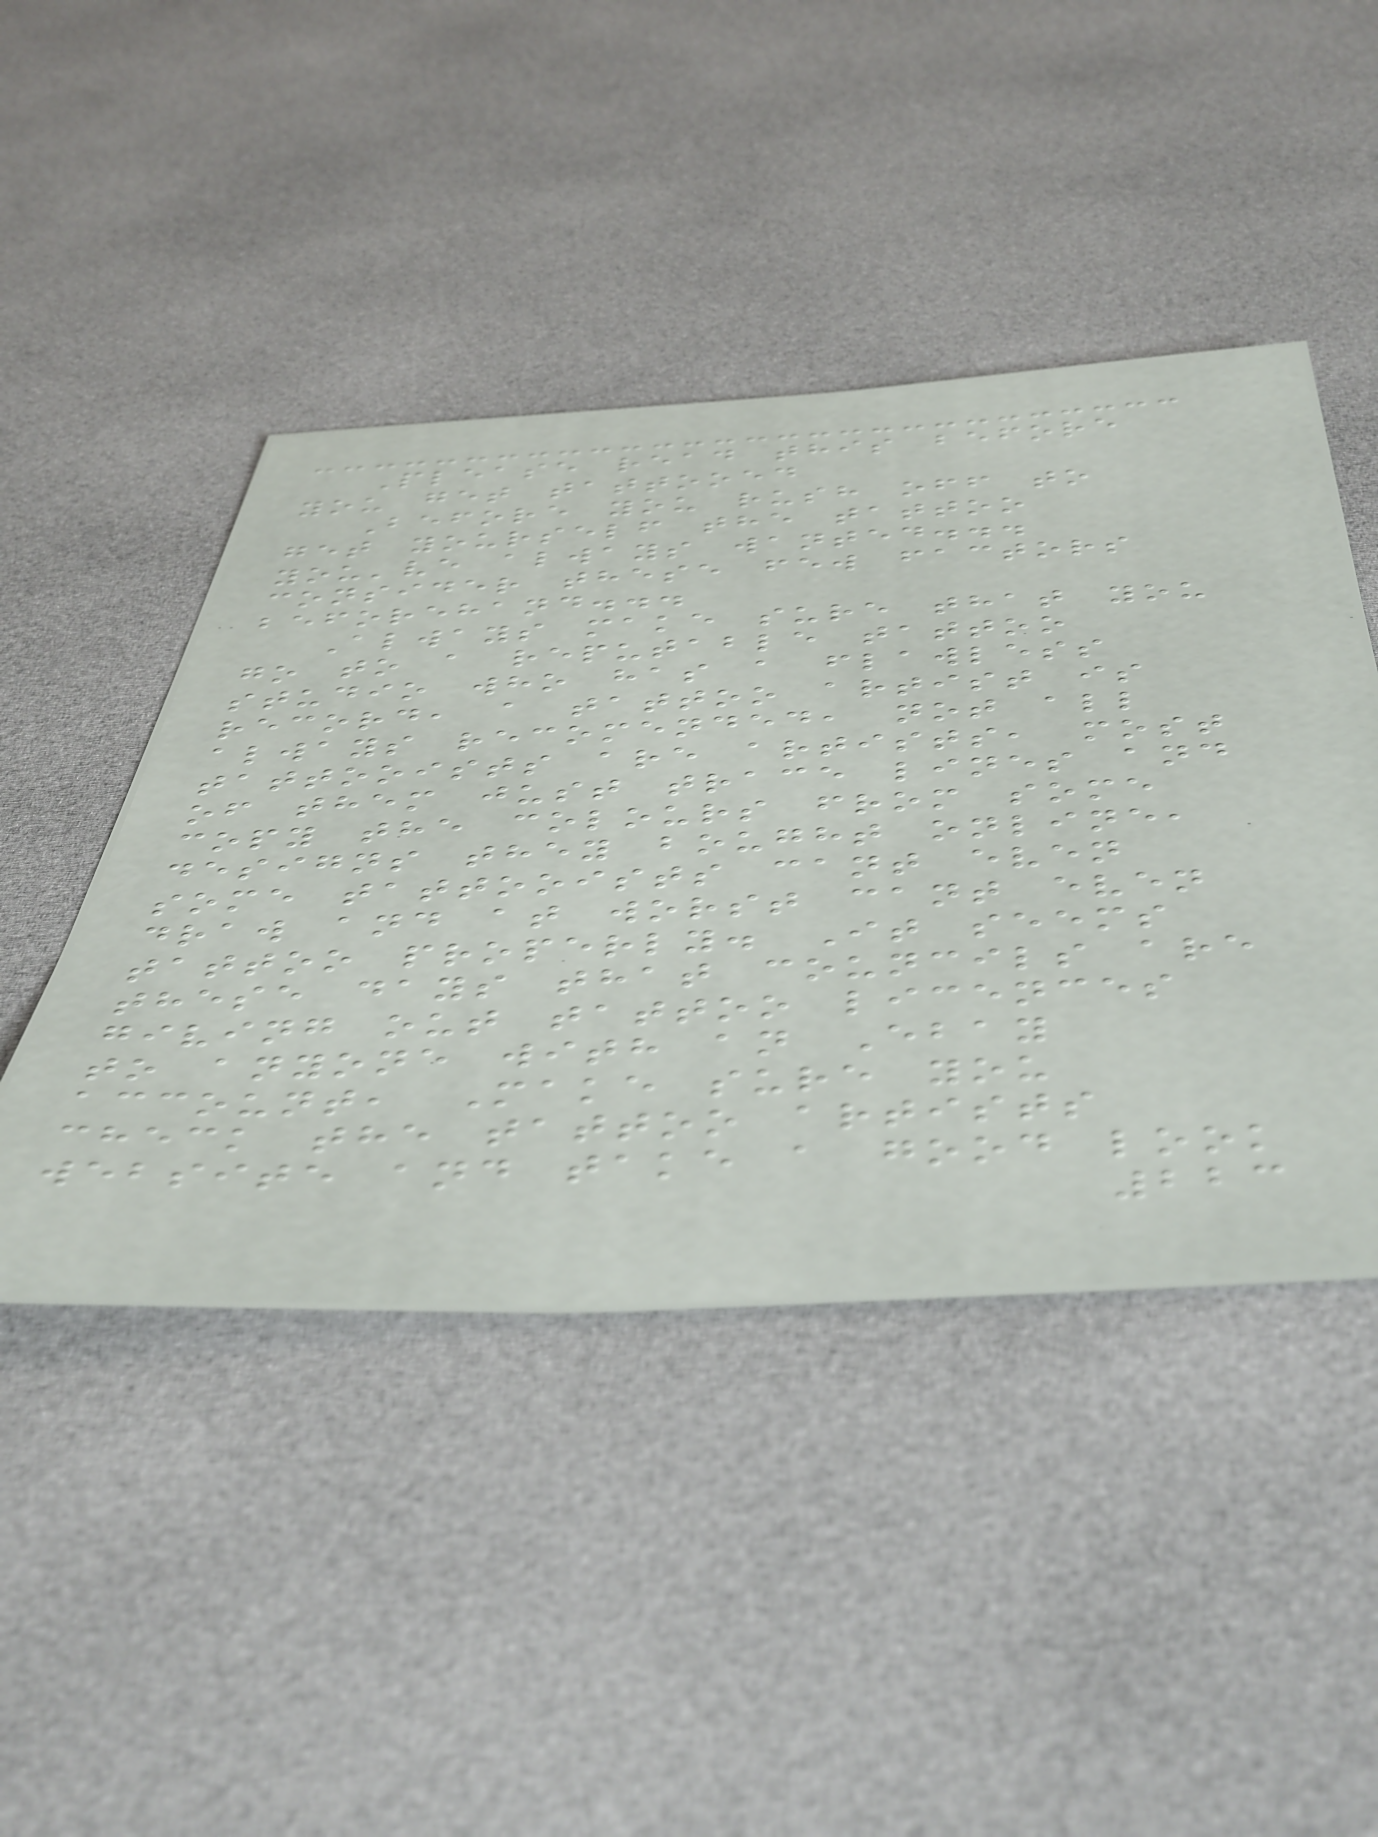Please read this before
you get tattooed
Before you rush off to
get yourself the tattoo
you've always wanted...
consider these few factors
beforehand...
Always make sure that you
go to a reputable tattoo
studio who has a flawless
record, a tattoo artist is
always recomended, not all
tattooists are artists, most
of them just trace lines and
copy the colours from some
designs they bought online,
some tattooists cant even
draw and at worst cant even
tattoo properly. It seems
these days that councils are
giving out tattoo licences
to anyone with an Ebay
account, Make sure you
check the tattoo artists
website and take a good look
223
